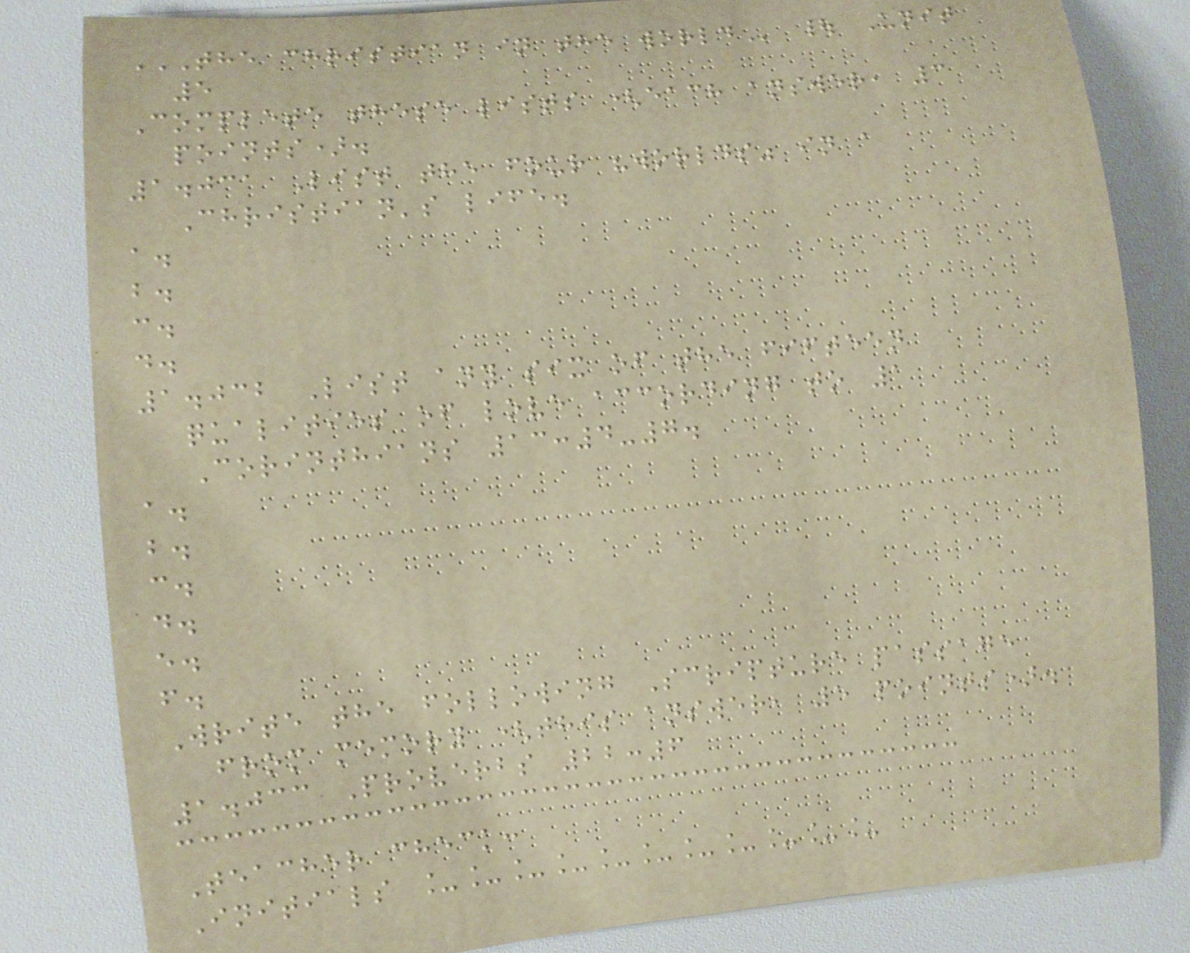THE CHRISTIAN IN THE WORLD | Unit
5
Complete these lists (each answer, 3
points).
1.031 List the four "worlds" in a
Christian's life.
a.
b.
c.
d.
1.032 List any six of the fifteen
qualities of love according to 1
Corinthians 13:4-7.
a.
b.
c.
d.
e.
f.
Write the following Scripture passage
from memory (this answer, 5 points).
1.033 Proverbs 22:6
Teacher check:
Initials ___________
